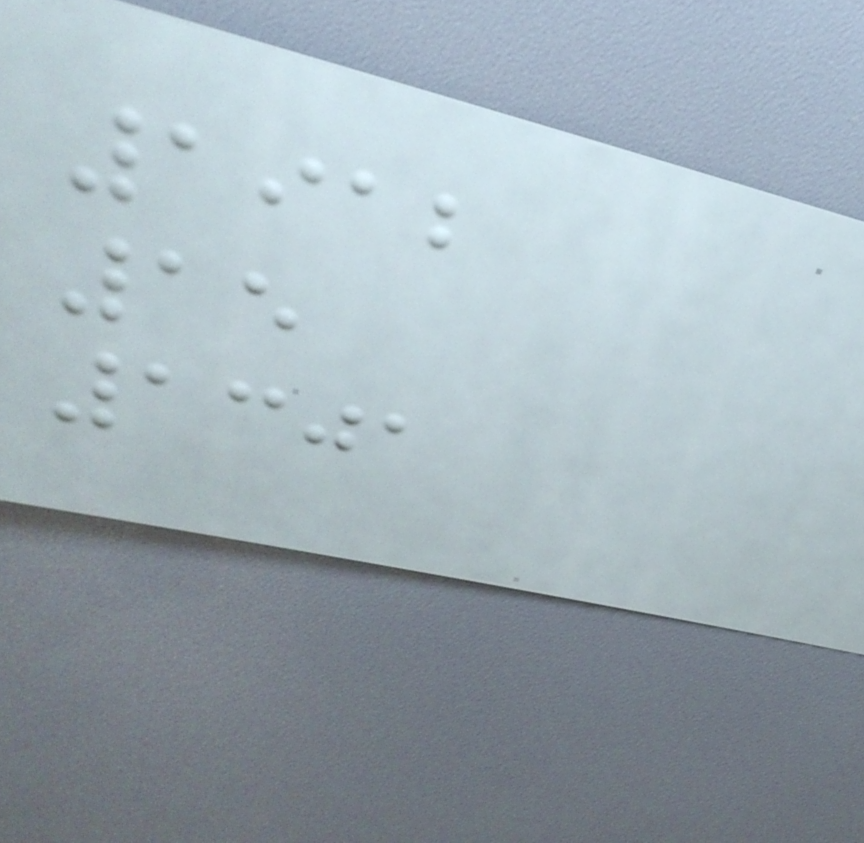1912
15
1301
